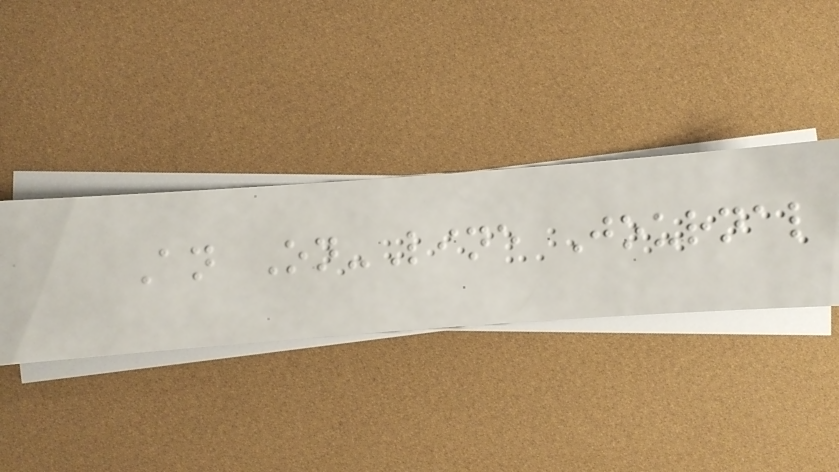An On-Line Journal
